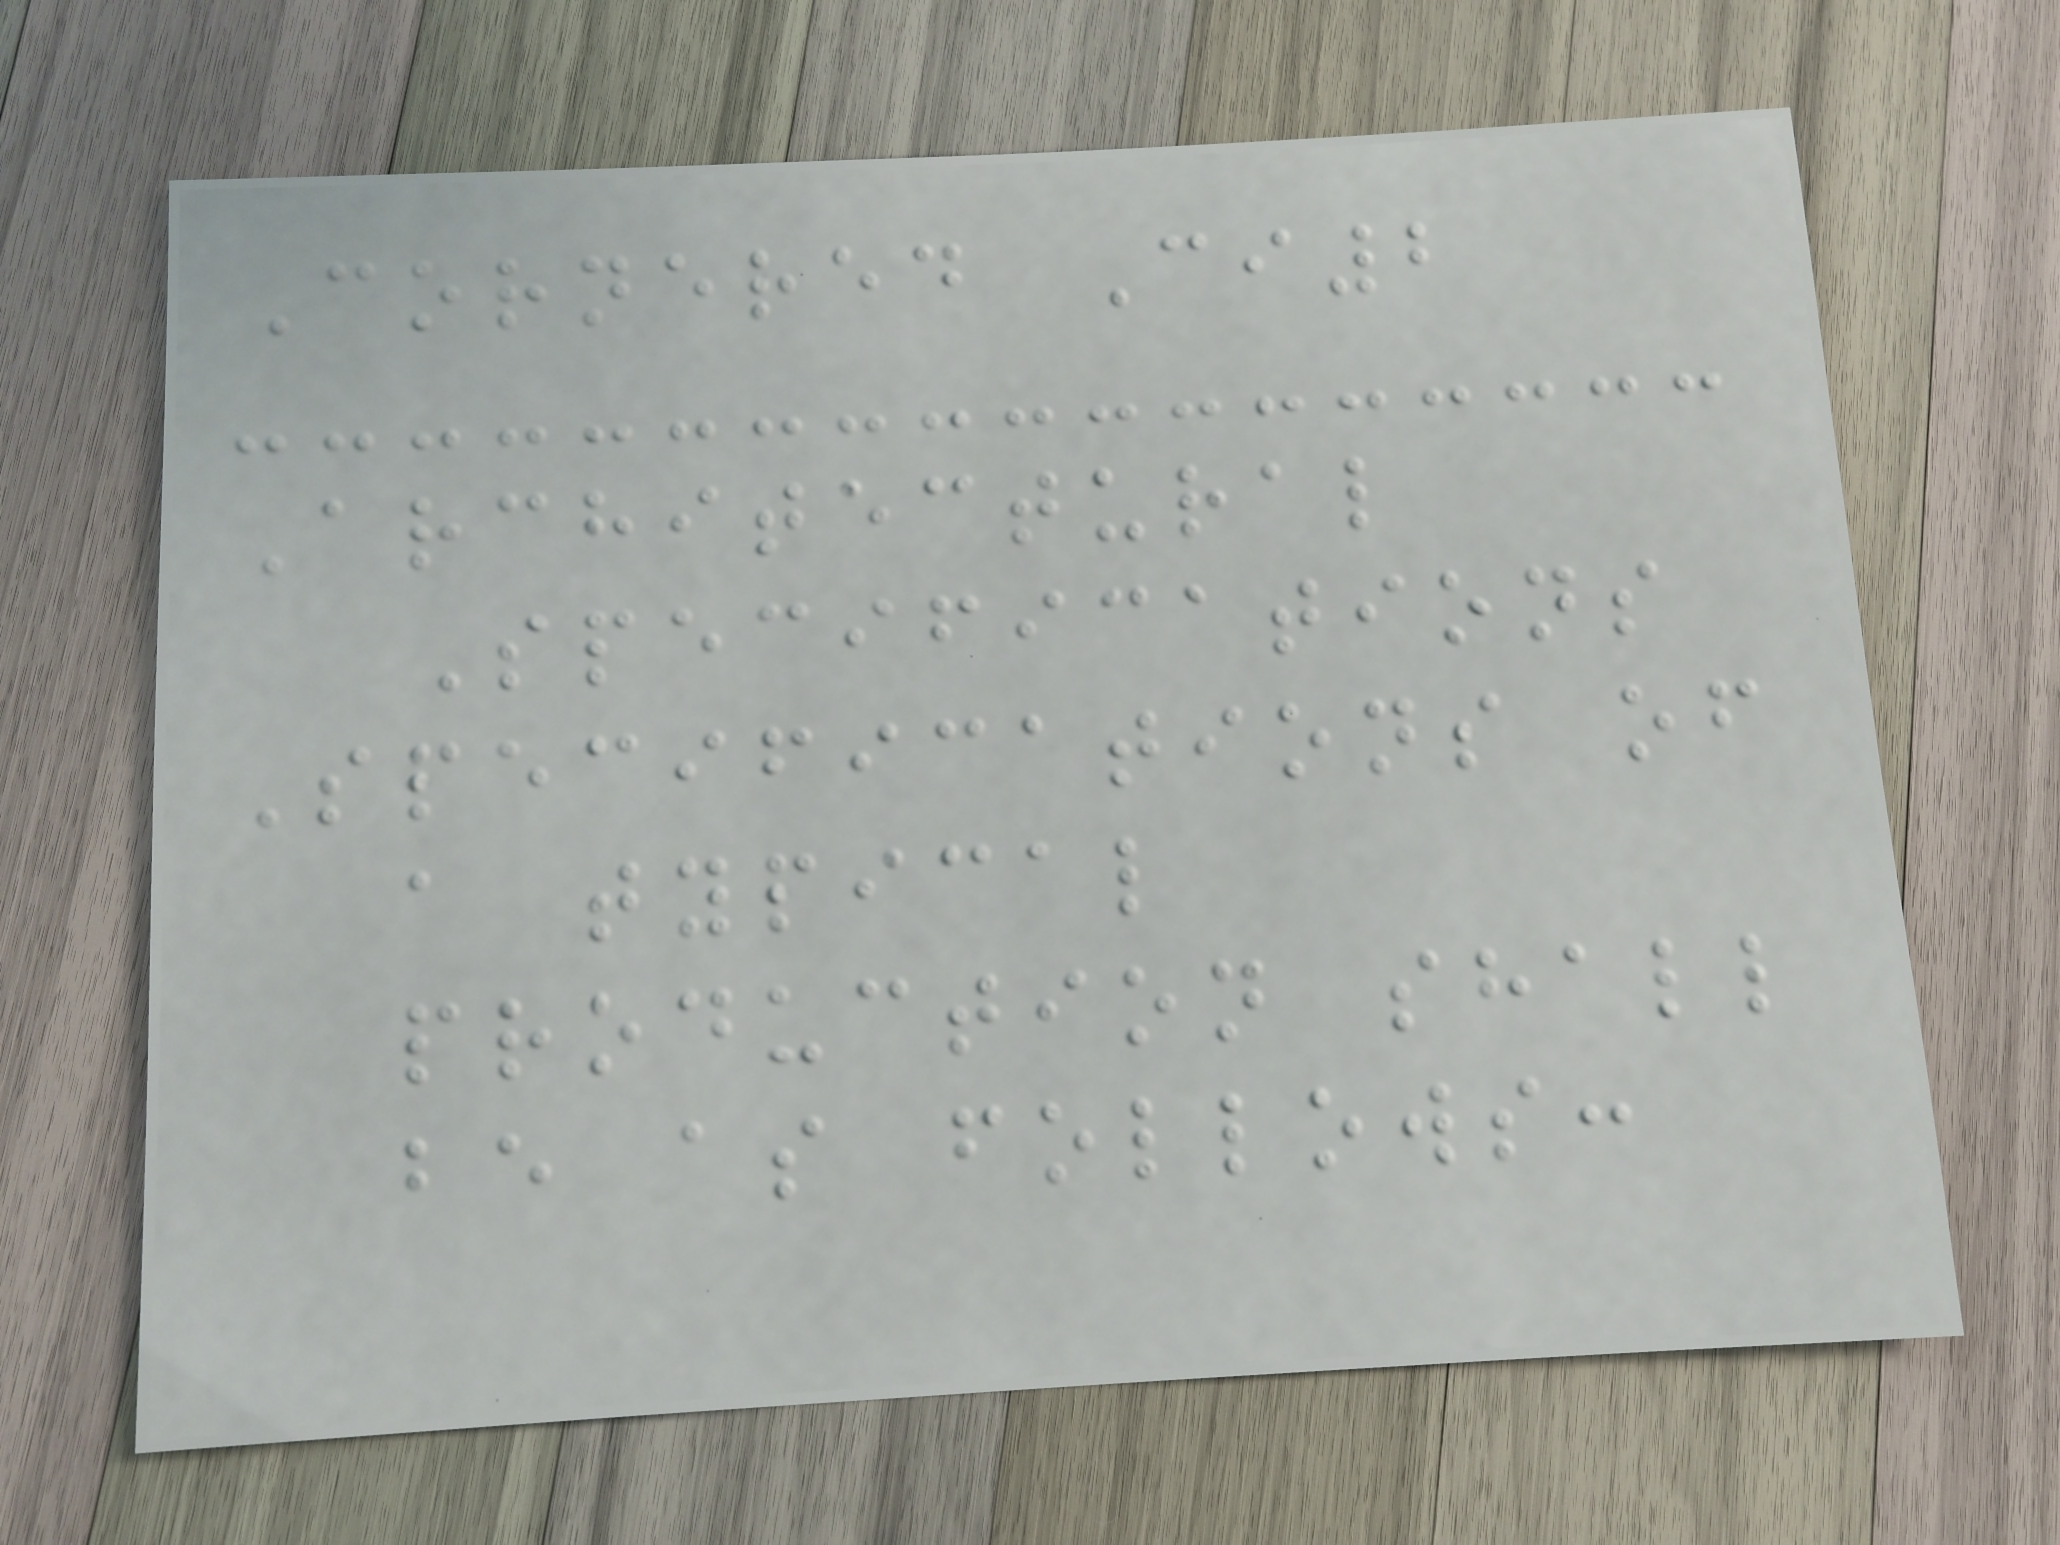Cornered Ci2
Architectural
Specifications
Specifications of
a typical
production shall
be as follows:
